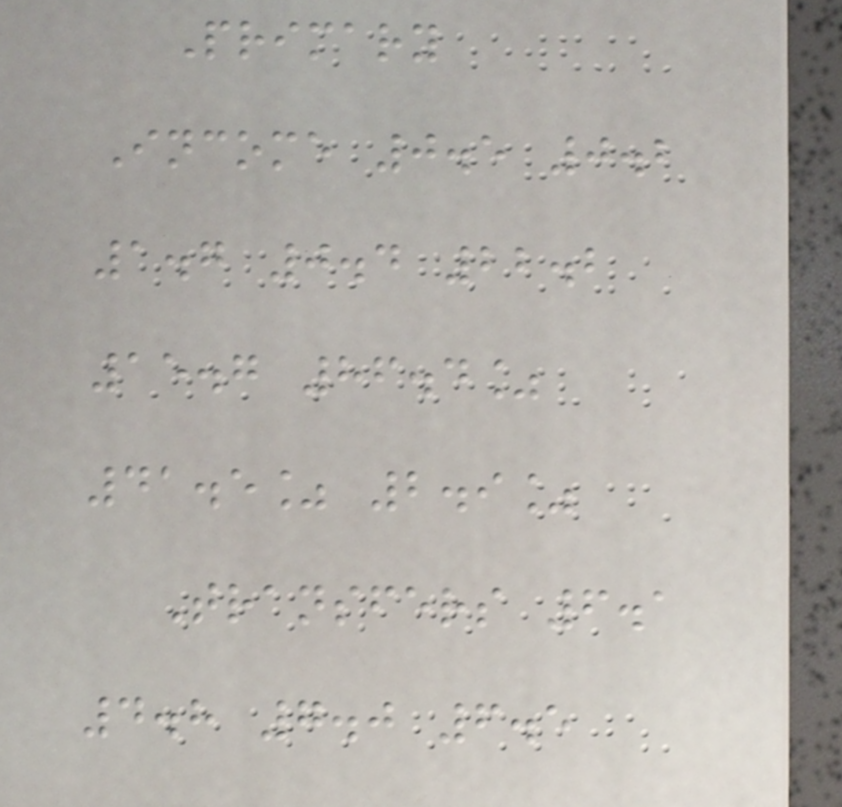Primary
Income 0.5 0.2
1.7 0.4 22.2
15.7 86.4%
41.5% 2.9%
Transfers 6.1
4.8 7.0 6.5
